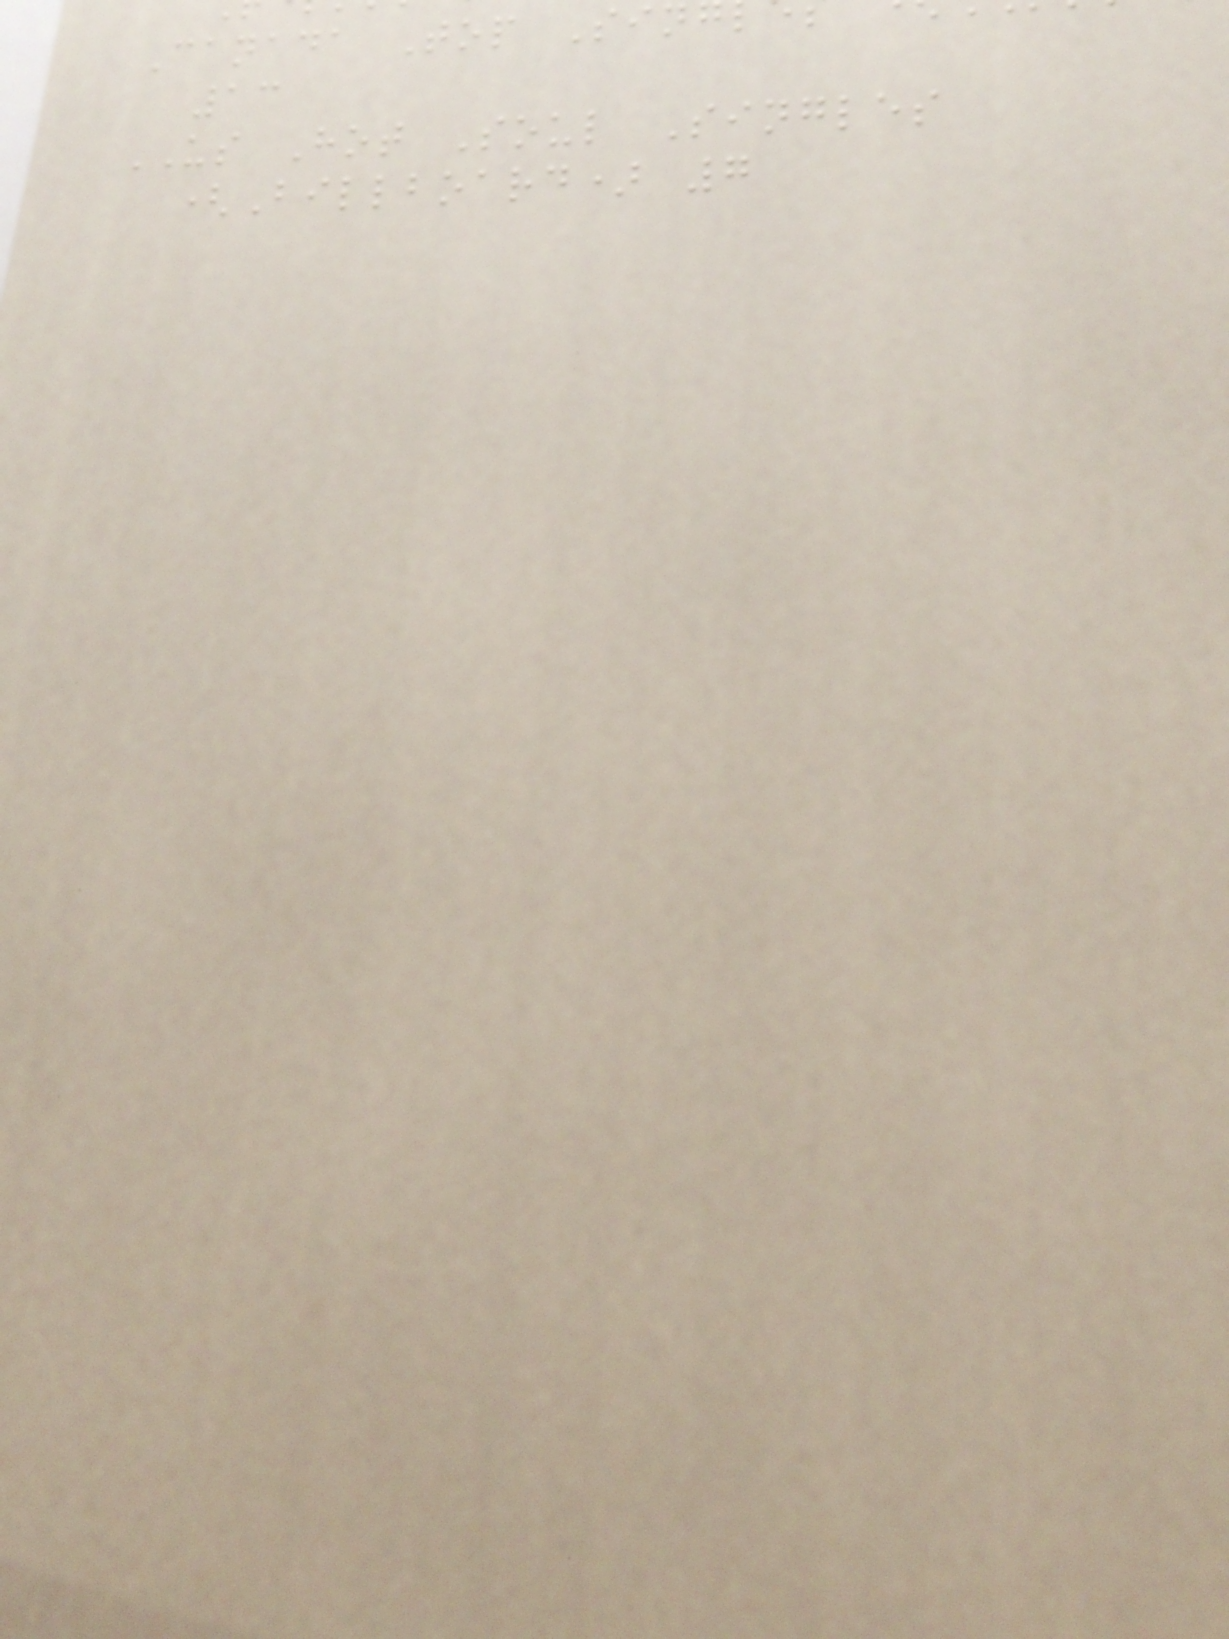Canada Top Sin
13
US Hot Soul Singles
(Billboard) 7
